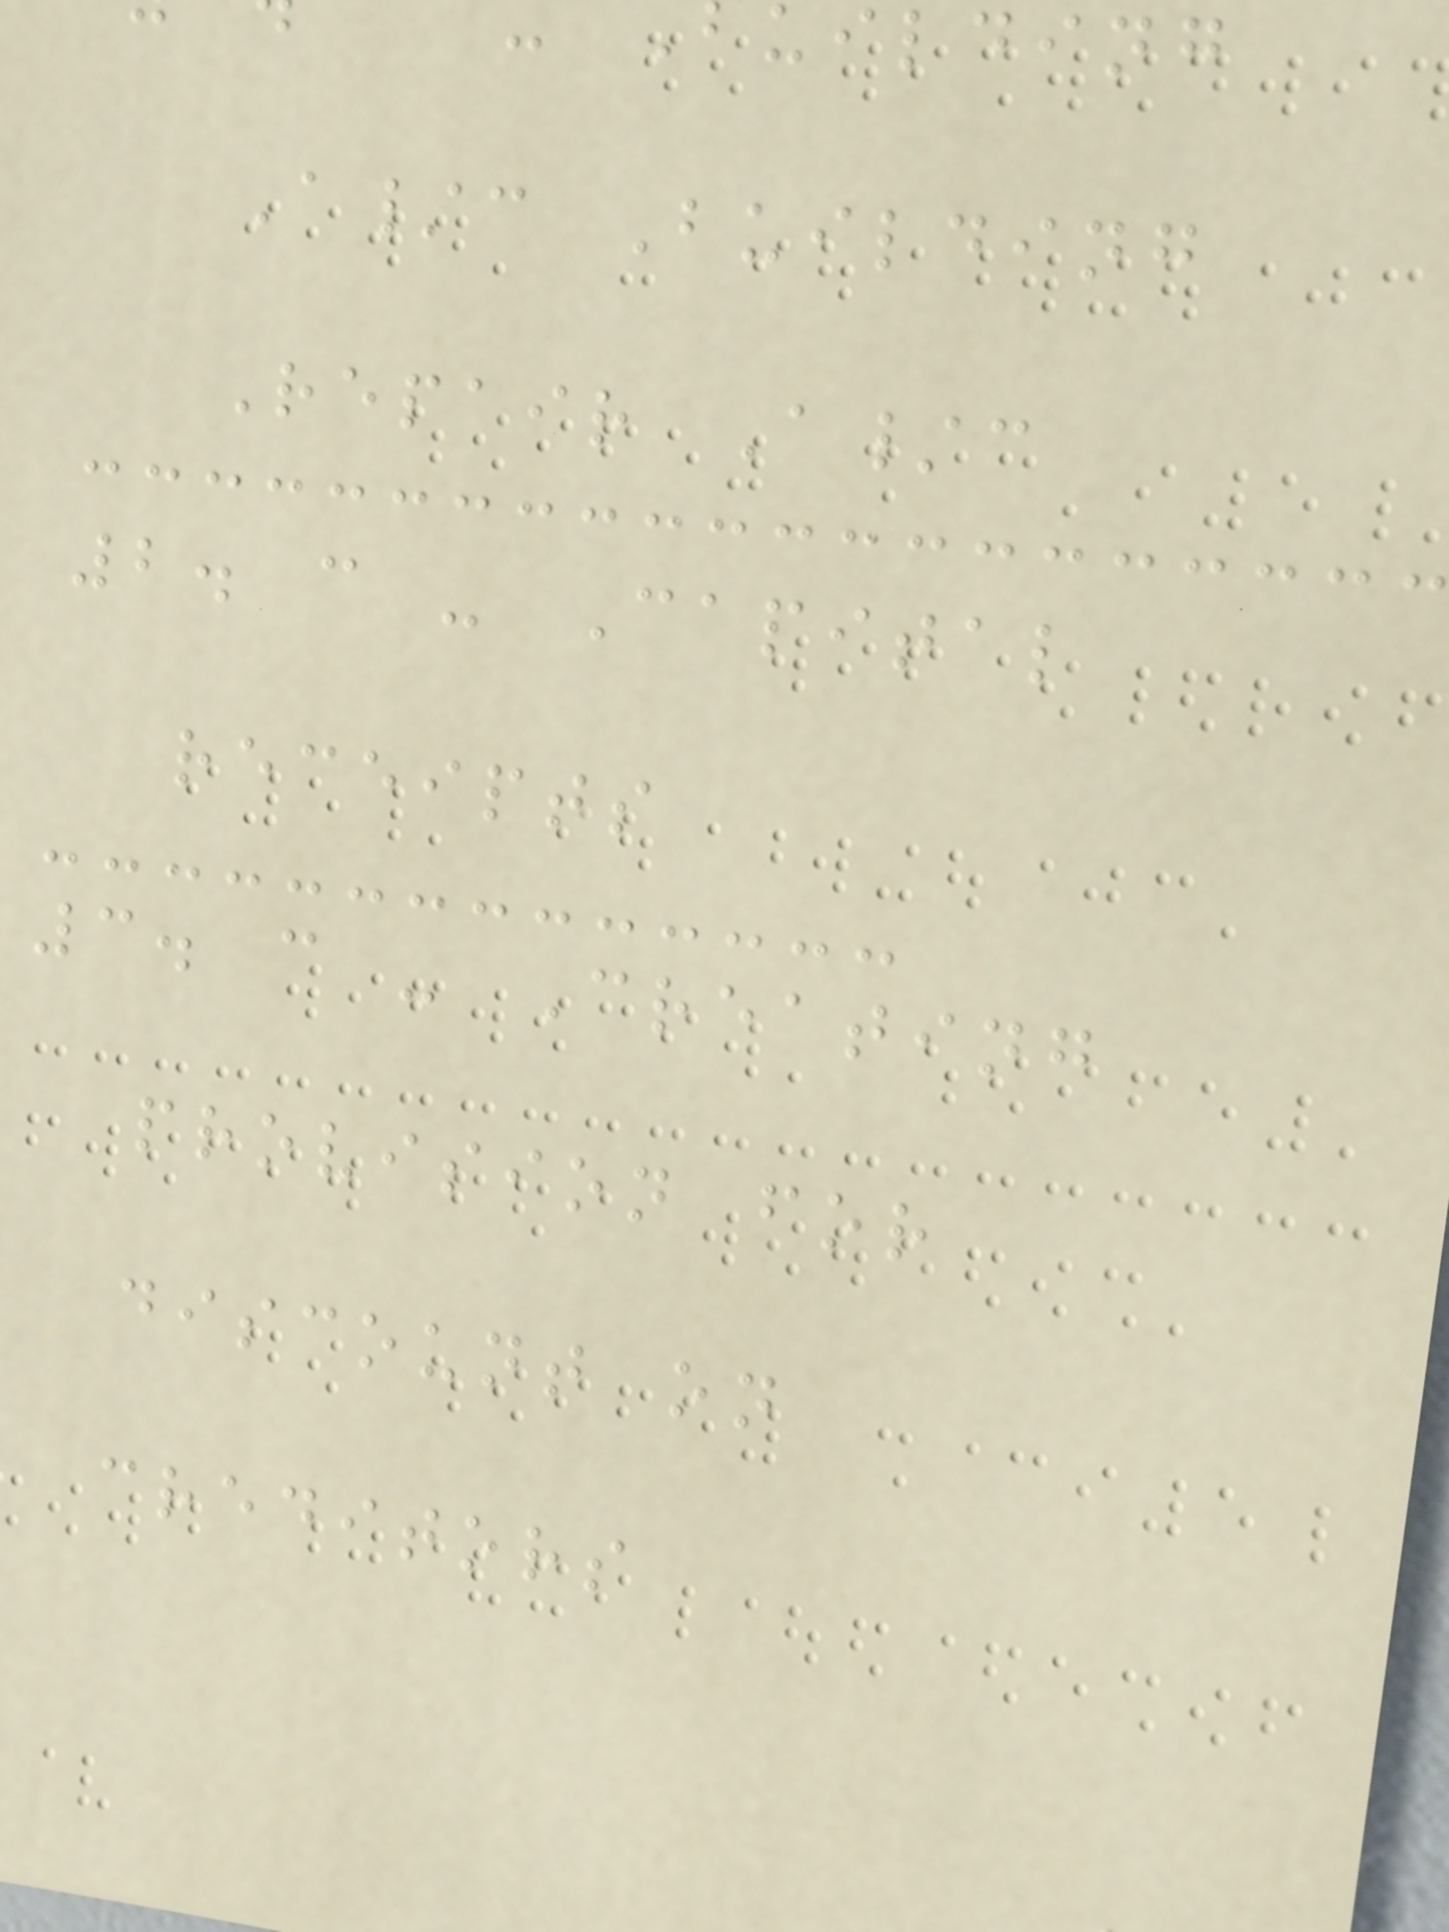uilding
A/c Building
Repair A/c
2. c - Capital
receipts
3. c - Creating
provision for
discount on
creditors
